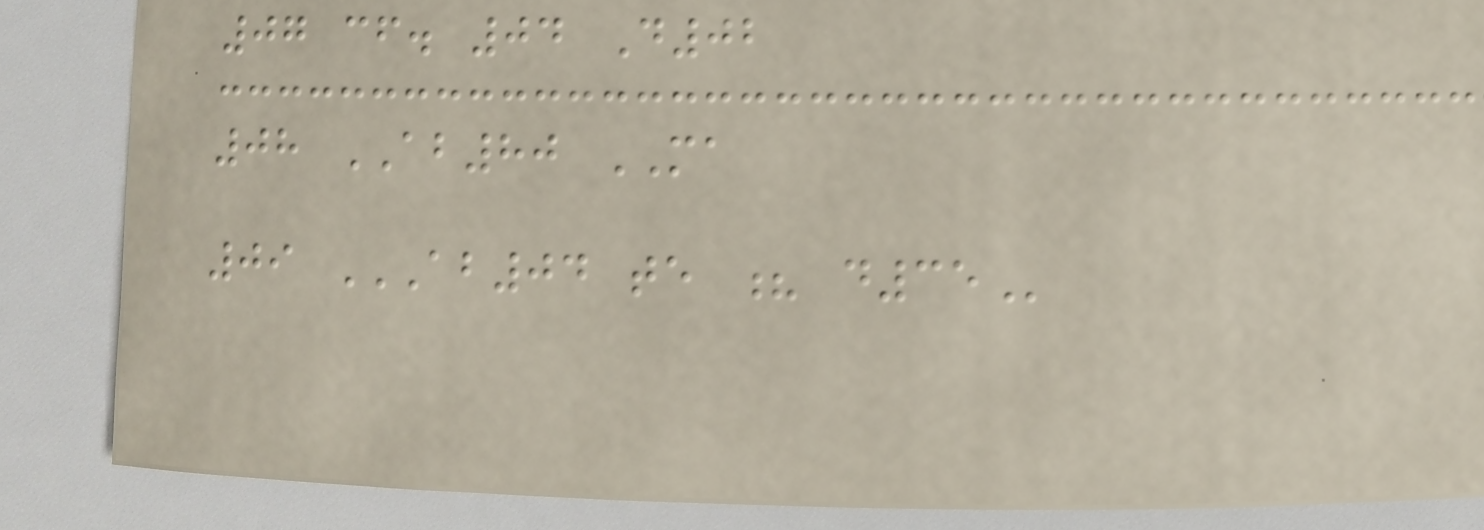07 cf. 04 D02
08 AB80 MA
09 AB04 TE ? D35
